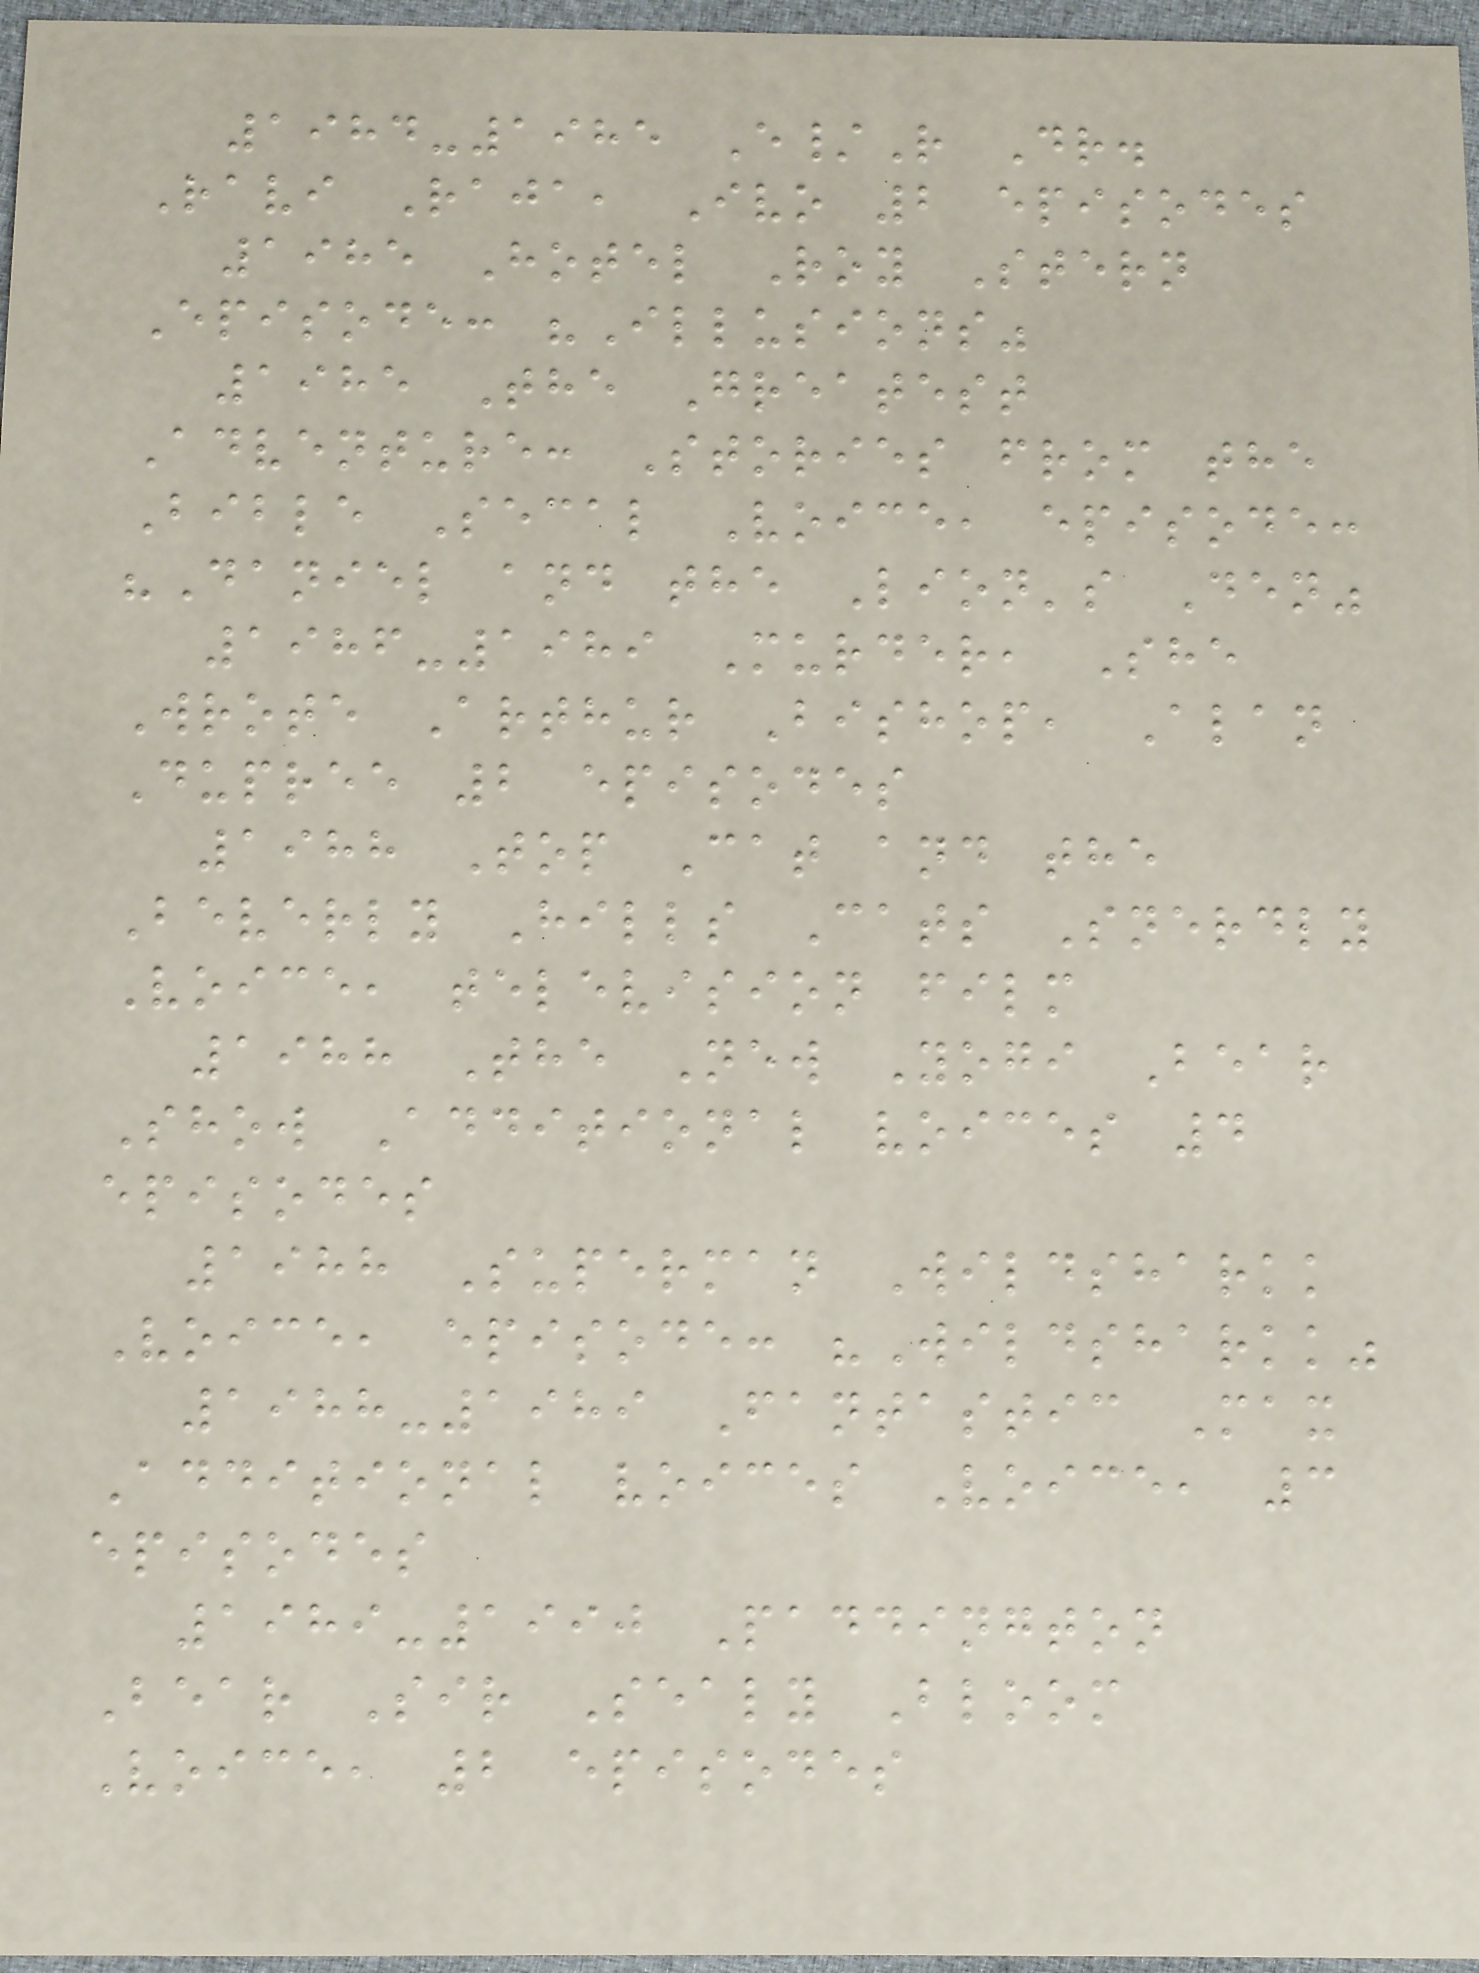1984-1985 E/R Dr.
Ravi Raja, Ivo 2 episodes
1985 Hotel Roy Stern
Episode: "Illusions"
1985 The Greatest
Adventure: Stories from the
Bible Secal Voice, episode:
"Daniel and the Lion's Den"
1986-1989 Murder, She
Wrote Arthur Bishop, Alan
Dupree 2 episodes
1988 Top Cat and the
Beverly Hills Cats Snerdly
Voice, television film
1988 The New Yogi Bear
Show Additional voices 4
episodes
1988 Superman Wildsharkk
Voice, episode: "Wildsharkk"
1988-1989 Fantastic Max
Additional voices Voice, 3
episodes
1989-1990 Paddington
Bear Sir Sealy Bloom
Voice, 2 episodes
